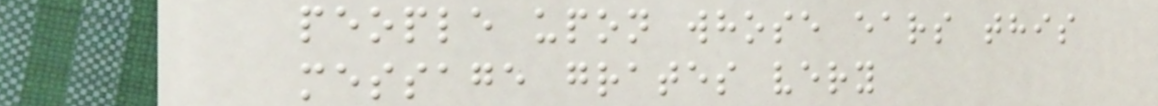people upon whose ears this
message grates very
